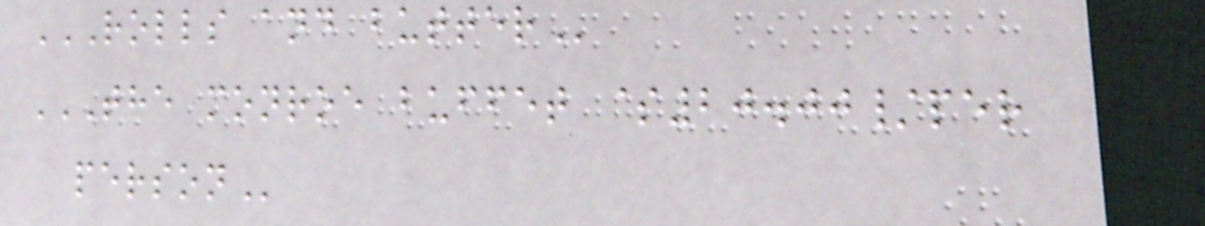ROLLS AND BUTTER
THE MONROE BUFFET $20.00/PER
PERSON
